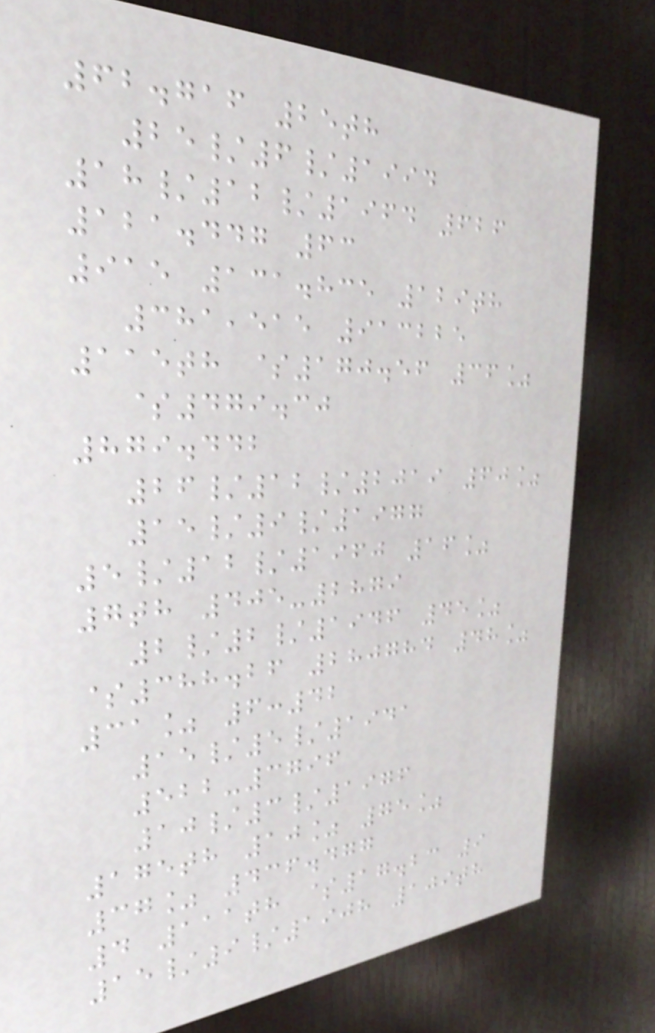62.716 25th
25/6/1994
18/12/1964 626
121.447 63
915 131.835 129th
381,515 913225
115th $170.56 36%
$479.30
879.442
26/12/2019 60%
15/9/1977
5/12/1960 16%
7th 405-2879
2/2/1946 45%
$388.26 280784 48%
31% 6:42
15/5/1941
522-3796
10/3/1976
175th 10% 75%
37% 436.477
4 111th $17.23 9
15/9/1908 109th
